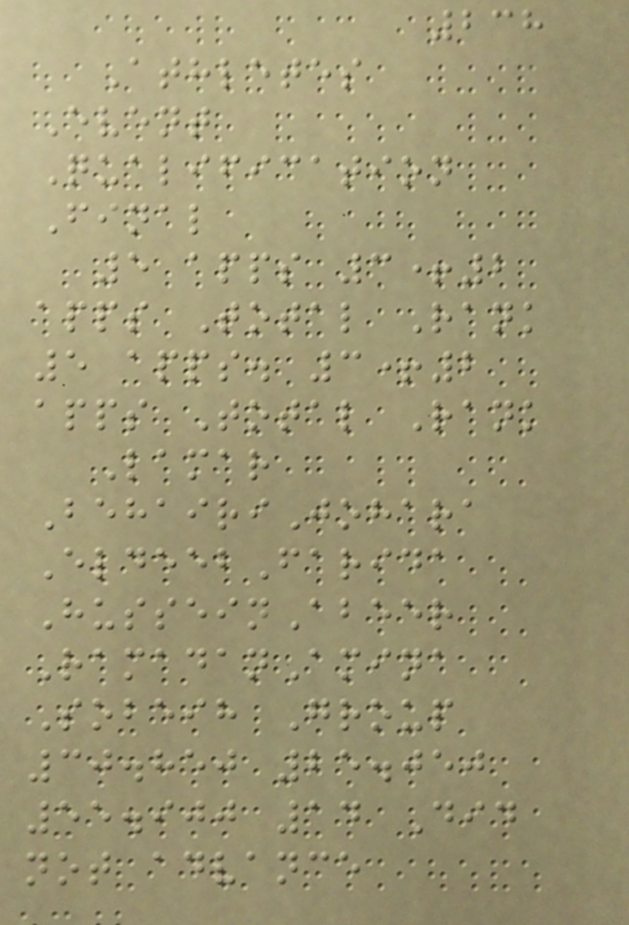238
Athletes
Event
Qualification
Final
5 apps 3+2
apps Total Rank
5 apps. 3+2
apps Total Rank
Lamar
BehairiJohara
EldeebFarida
HusseinAbeer
RamadanAmina
Sobeih Group
30.850 25.050
55.900 14 Did
not advance
